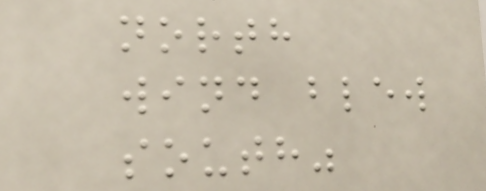north
wind blew
south"
